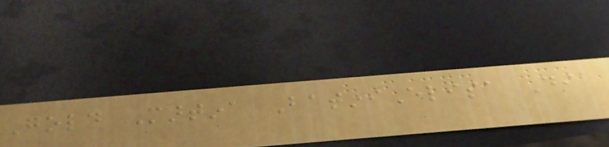Gold Martina BatiniElisa Di
